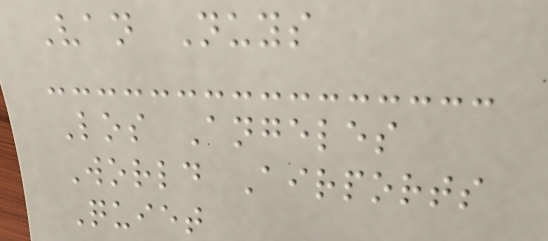Van Nuys
Los Angeles
World Airports
Quiet
